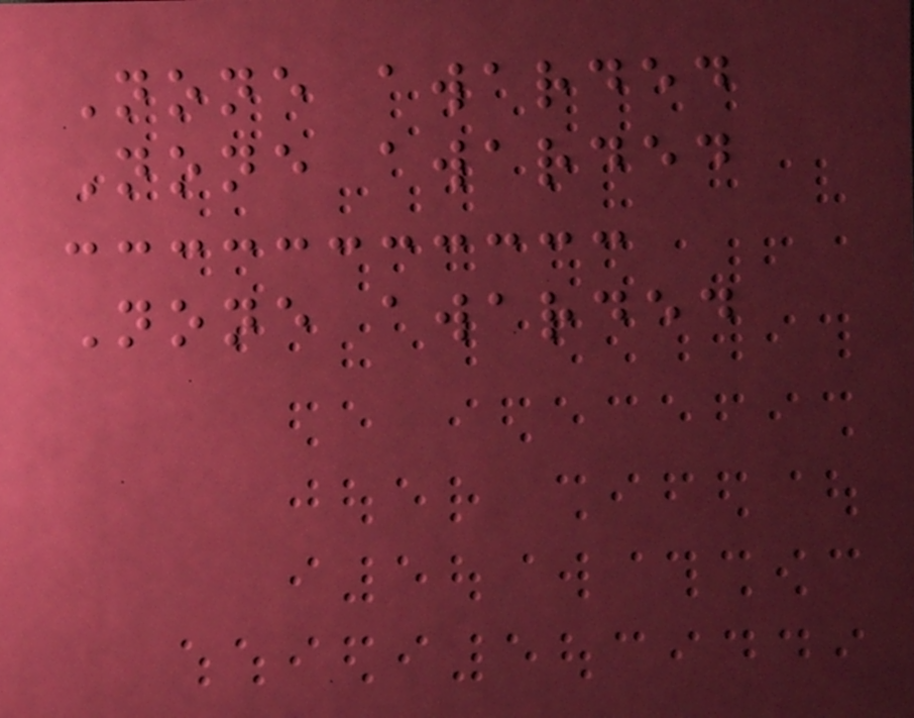None awarded
None awarded
None awarded
